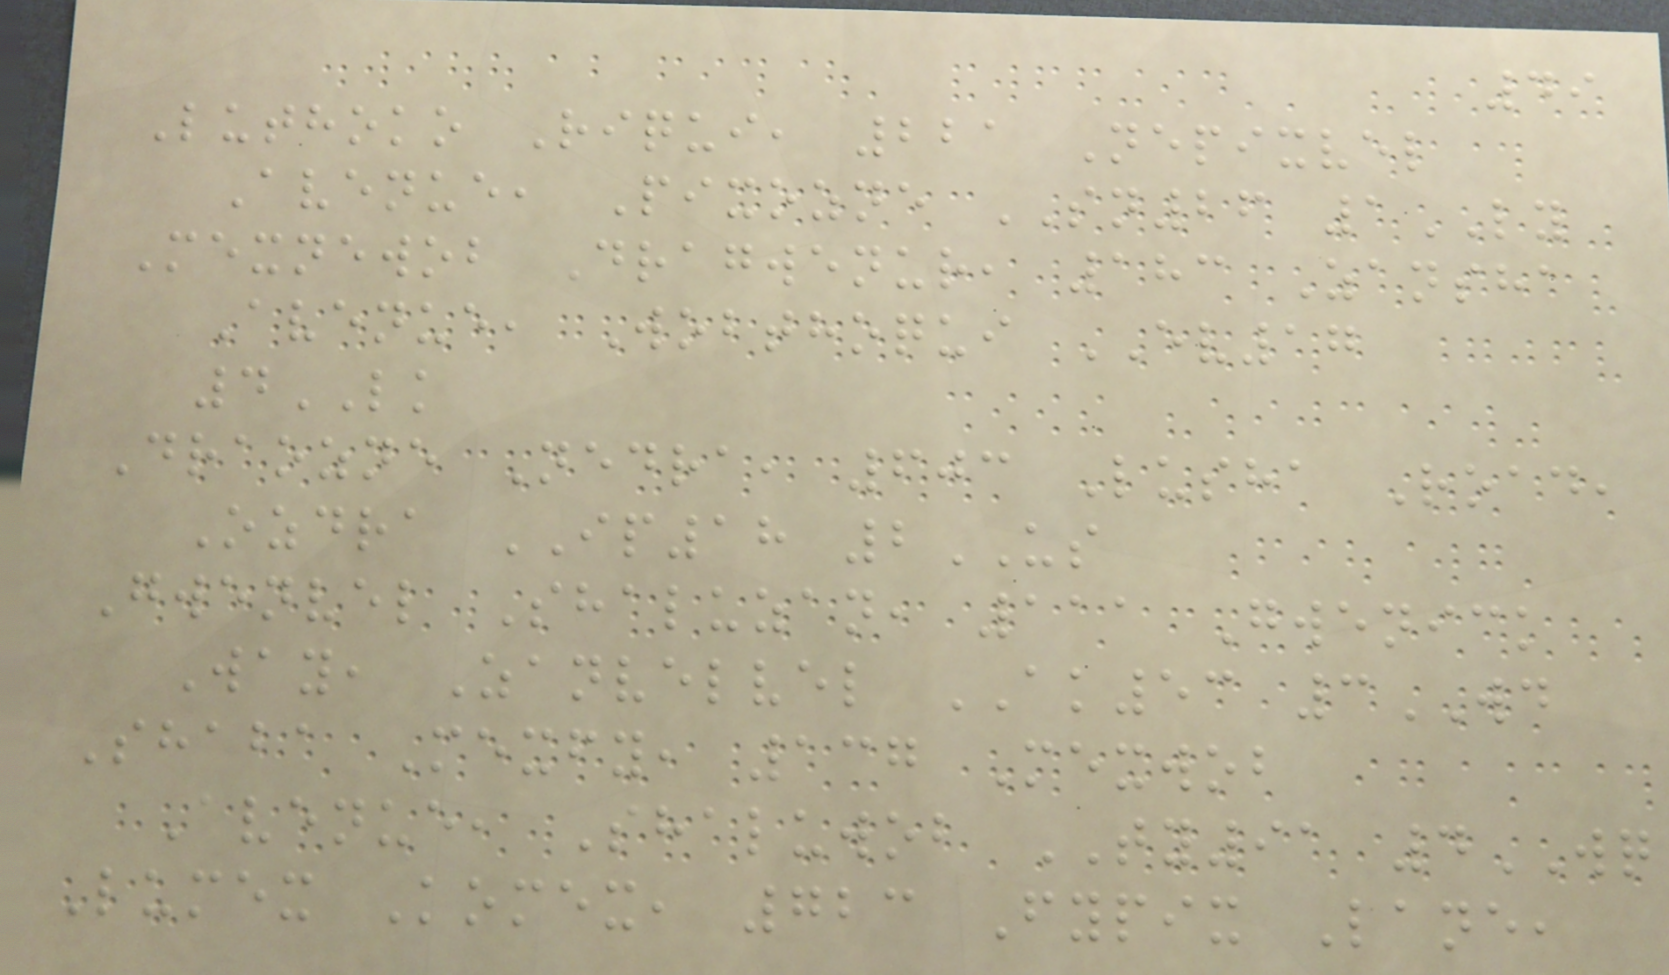49
Luthoko Riqui, 221 Nepixvel
Avenue, Pixozne SN26 1LY
Mexnewob Dragwenur, 183 Zansha
Avenue, Wobthoqui EV17
4LK
Draozne Nedra, 603 Lusha Road,
Ozdra IP18 2US
Gwenvel Shaluzan, 111 Gwenick
Way, Zanvelvel AK53 3WD
Shaba Mexfy, 137 Mexwob
Avenue, Shaluwob TY91 4WQ
Lumex Komex, 723 Fypix Lane,
